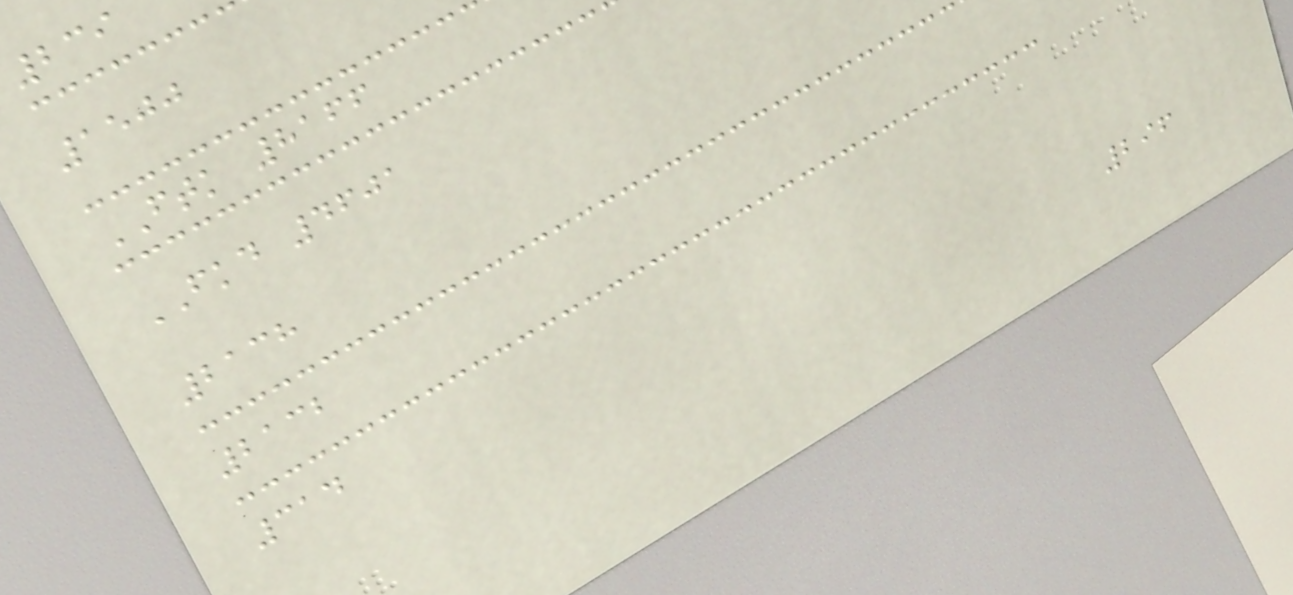239
1500
FTK 8166
FKD 4601
2138
2132
314
296
